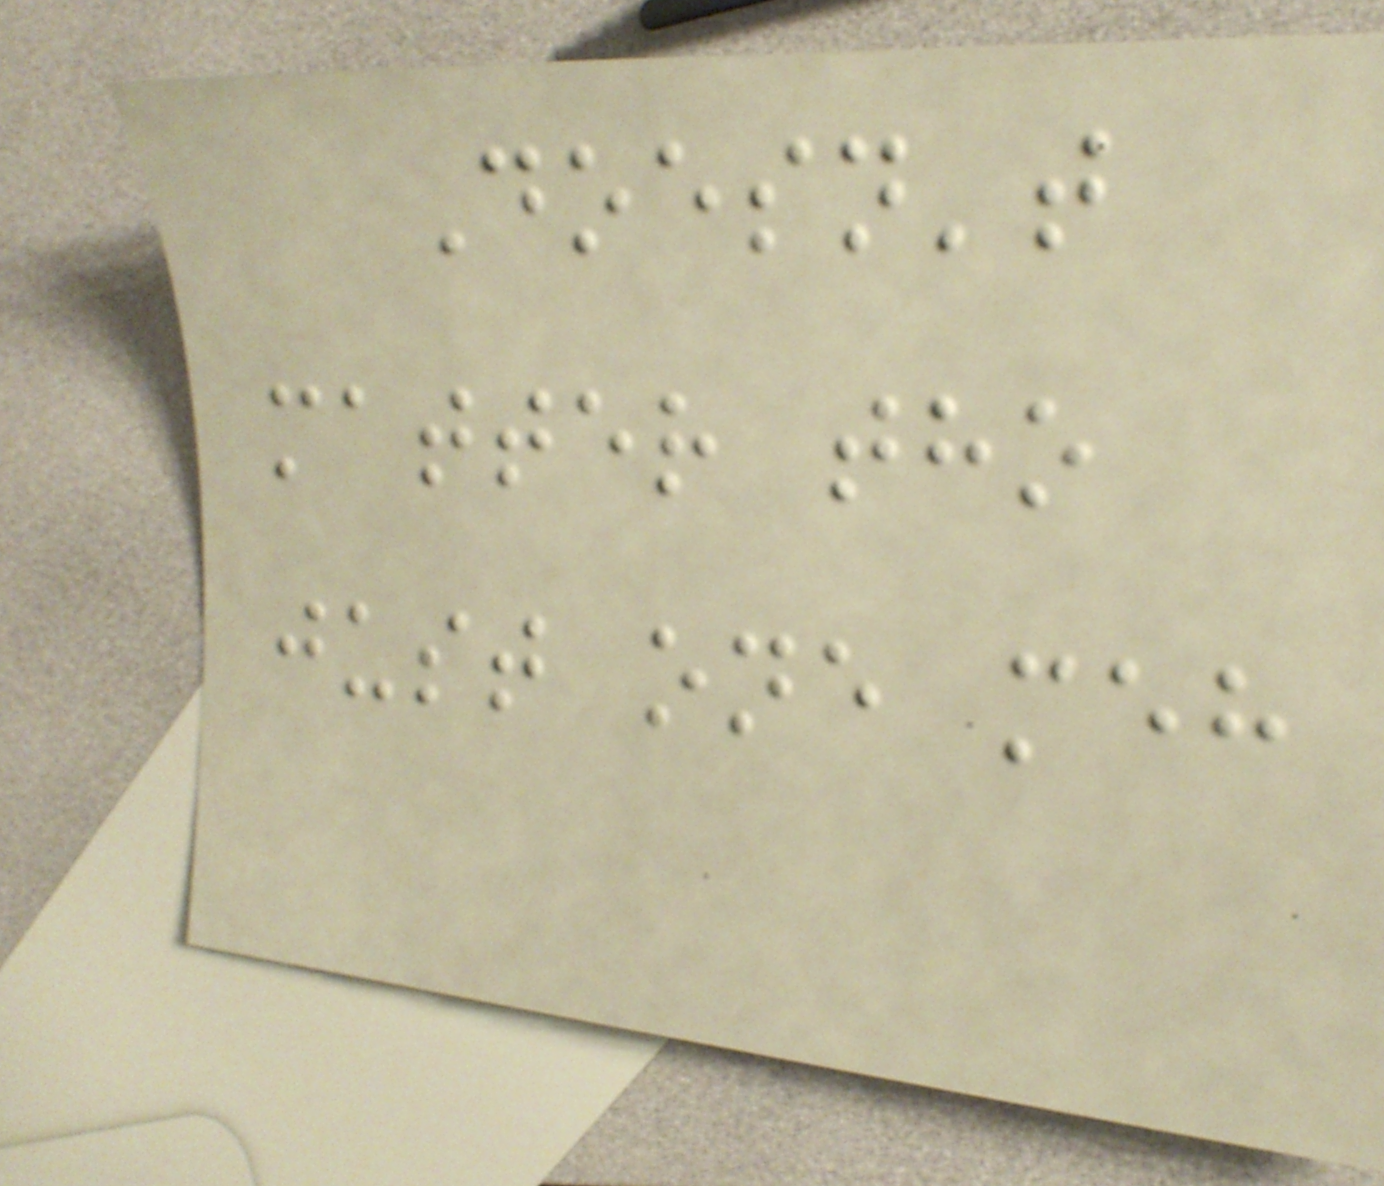Doesn't
matter tho
just one meh
